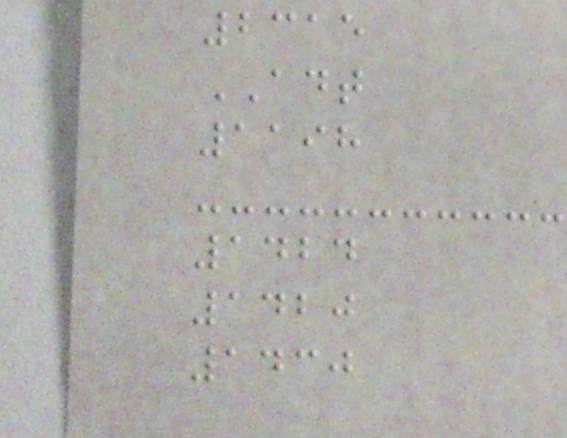2315
ADT
1198
1424
1420
1430
